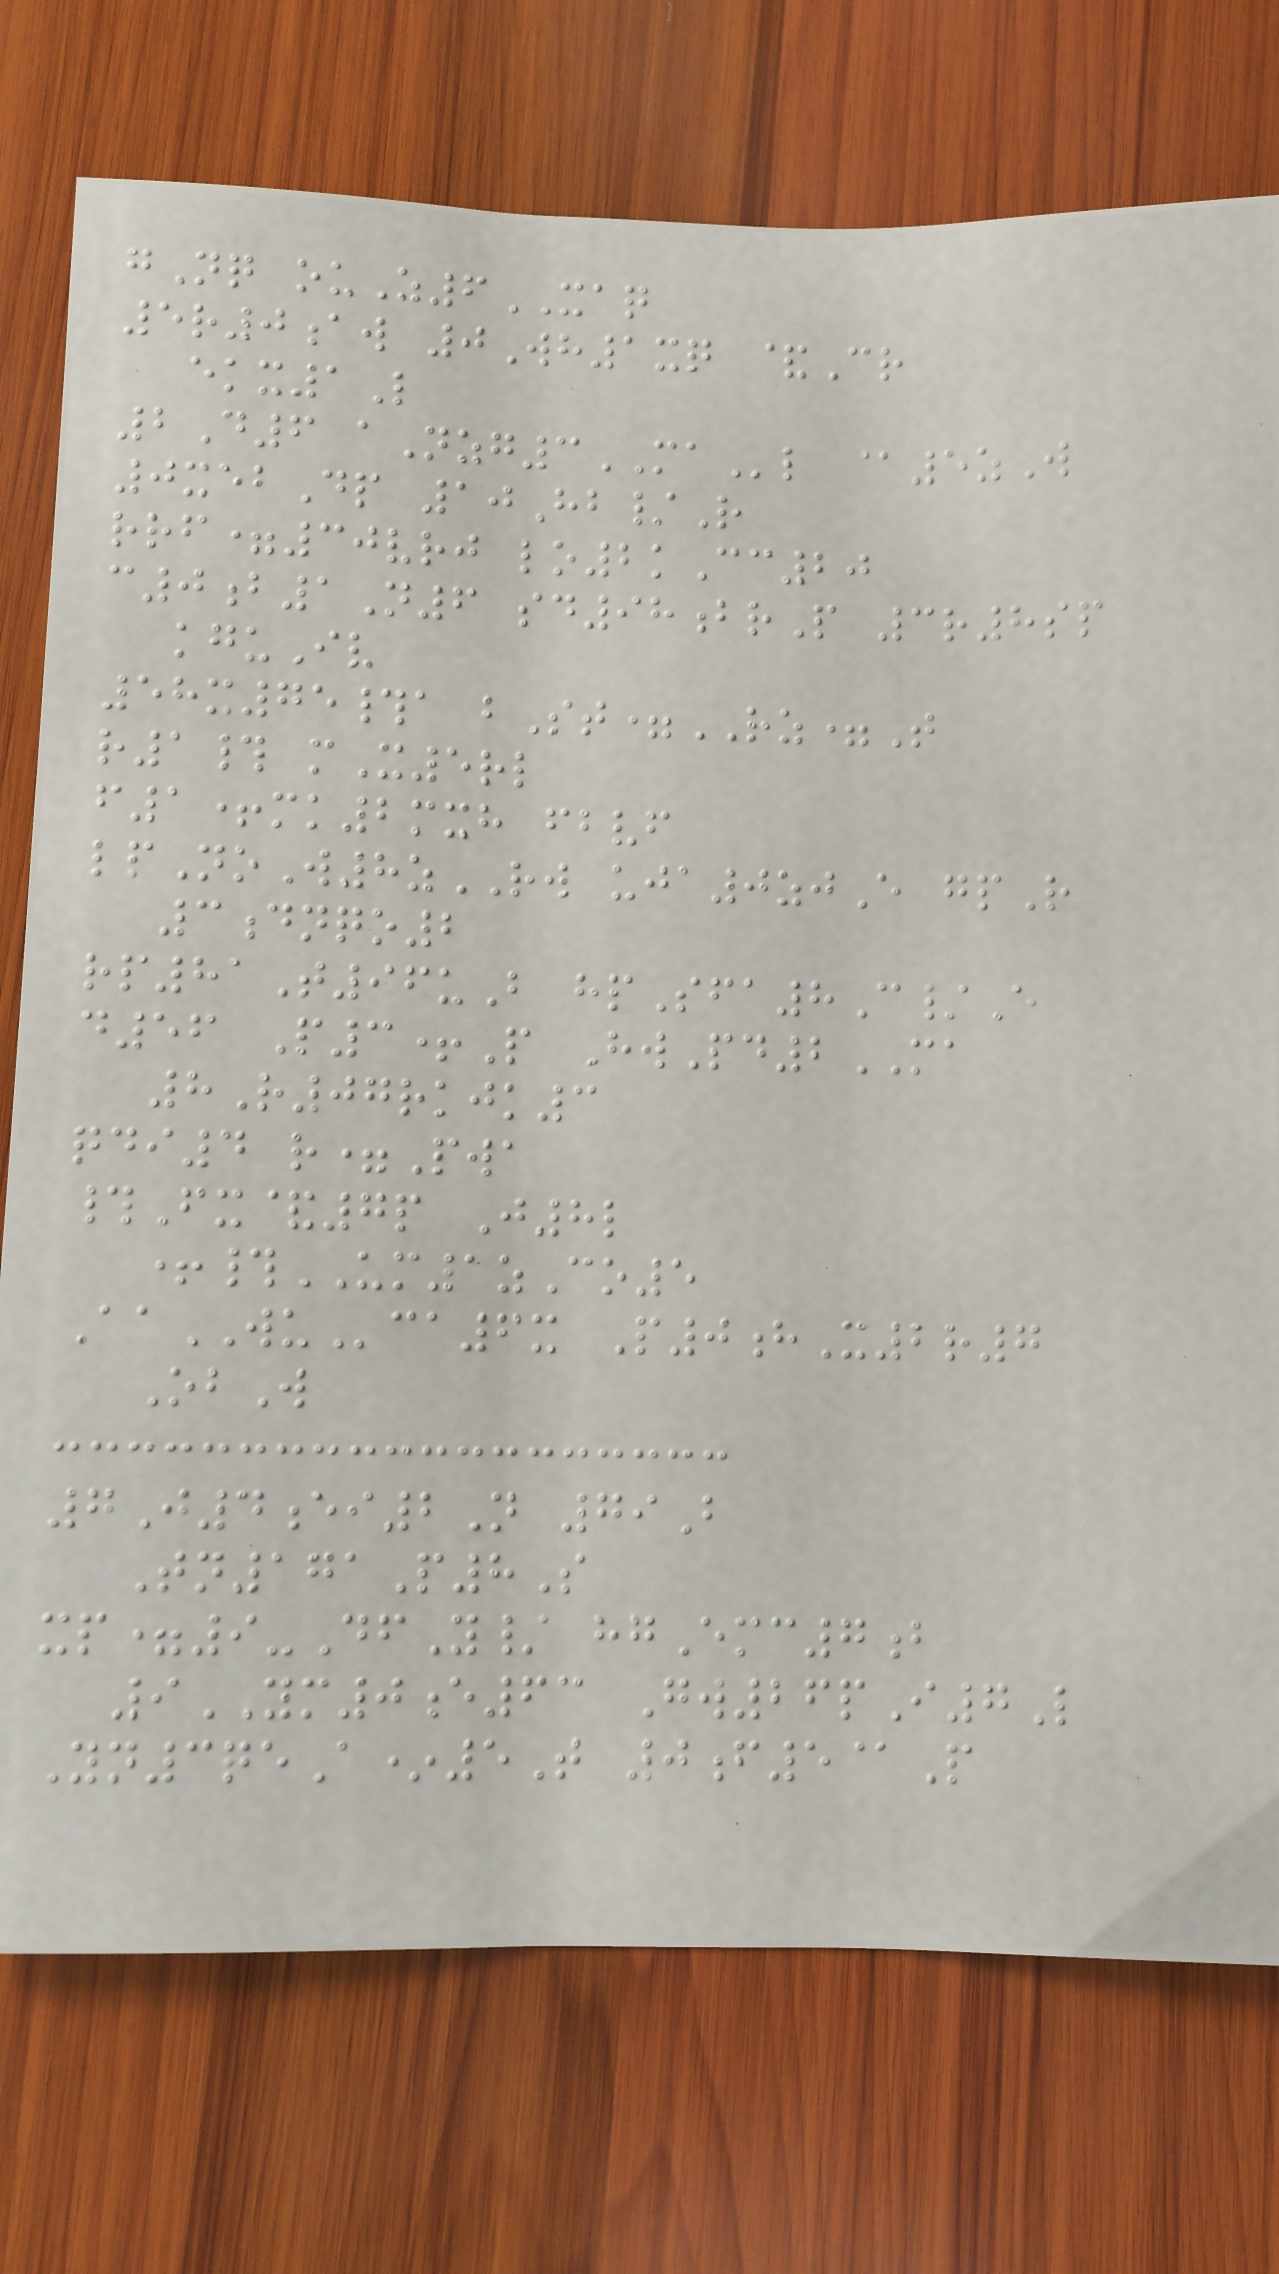gNq ouZ6XAQ
5r0aw 0Wh1xq &Cr
ekx1L
2D6 aNzg3MAl @5zW
0xebDp 10Hb/R
rrf=30vrj lo2kCc20
c0b1N6 sd98brP 3r8sp
kguIv
58x75#a bSt=RZ=T
r1# mX5rl
f1+mk2mxh fbvf
lpNoW8zRW uja0zjE gpR
3dnqo2
rp81T96uB hpSfa8C/E
d56 P3+P HwPd2MA
8R07rkjk3
qdi4 r=Pwa
#Fx&7p J8l
+#UM1zCo5
AaWUca6x P0hX2r7
ObW
7J4ei2N 79B
Tn171P8S
xp=9-DfY/ hgEmc7b
9YM0e63 Gw26pI7L
Yn3qeA*5T 0f5@P
